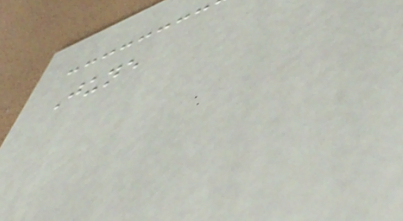June
